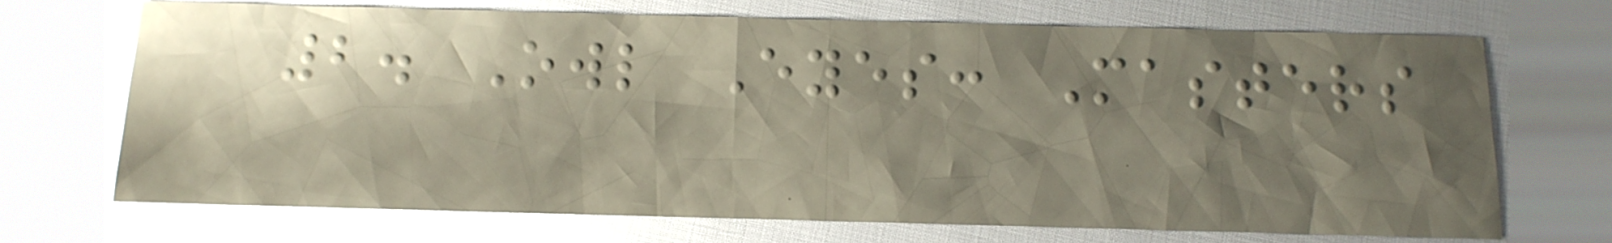2. Owl Eyes: Masters
